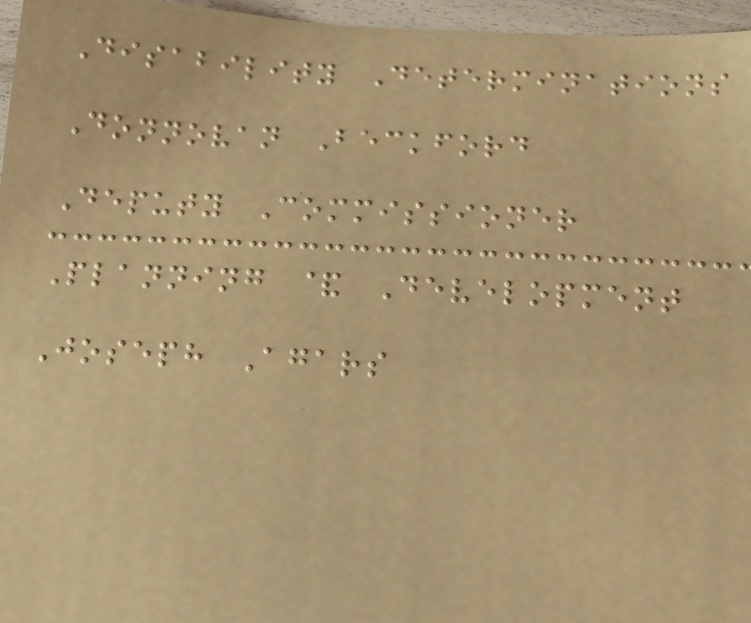Disability Determinations
Donnovan Beckford
Deputy Commissioner
Planning & Development
Joseph Agars
